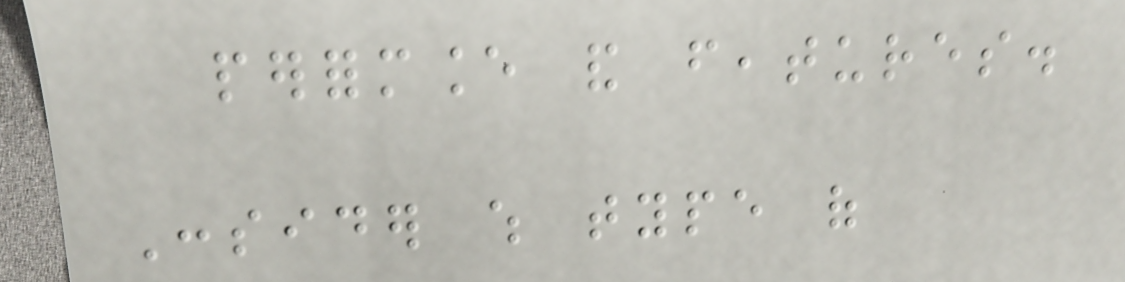performance and features.
Consider which type of
